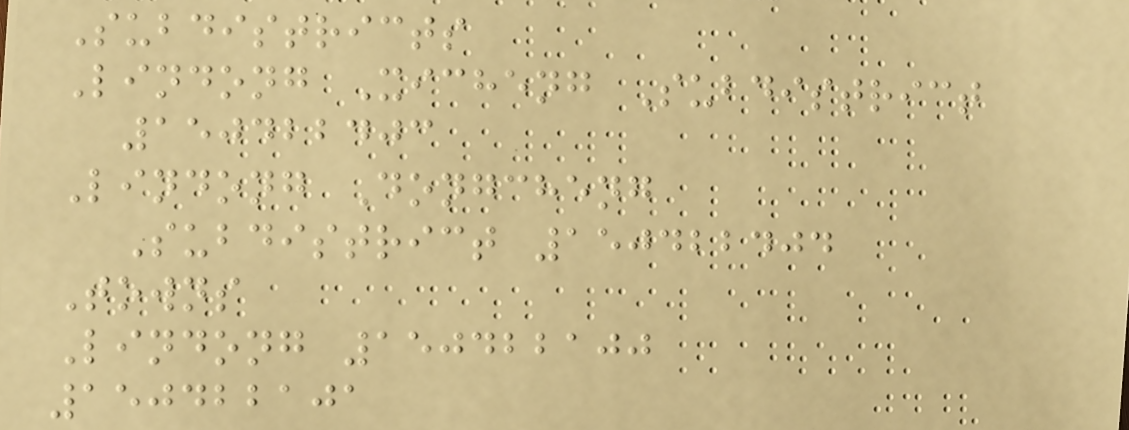Subdistricts
Lindong Xicheng Subdistrict
150422403
Lindong Dongcheng
Subdistrict 150422404
Towns
Lindong 150422100
150422101
